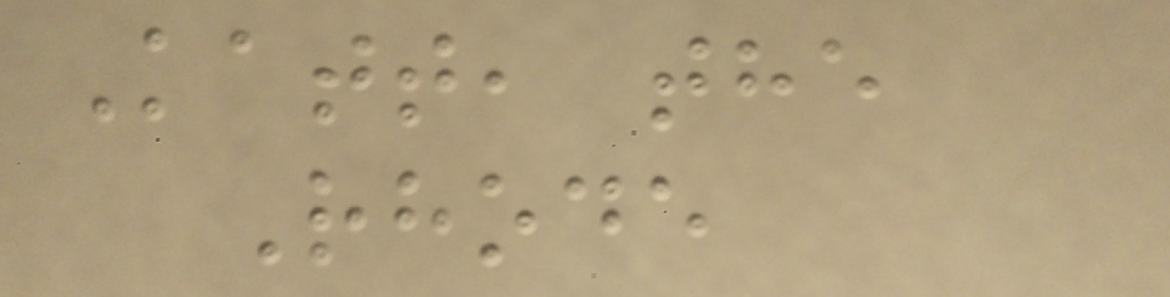Katt, the
Rhode
